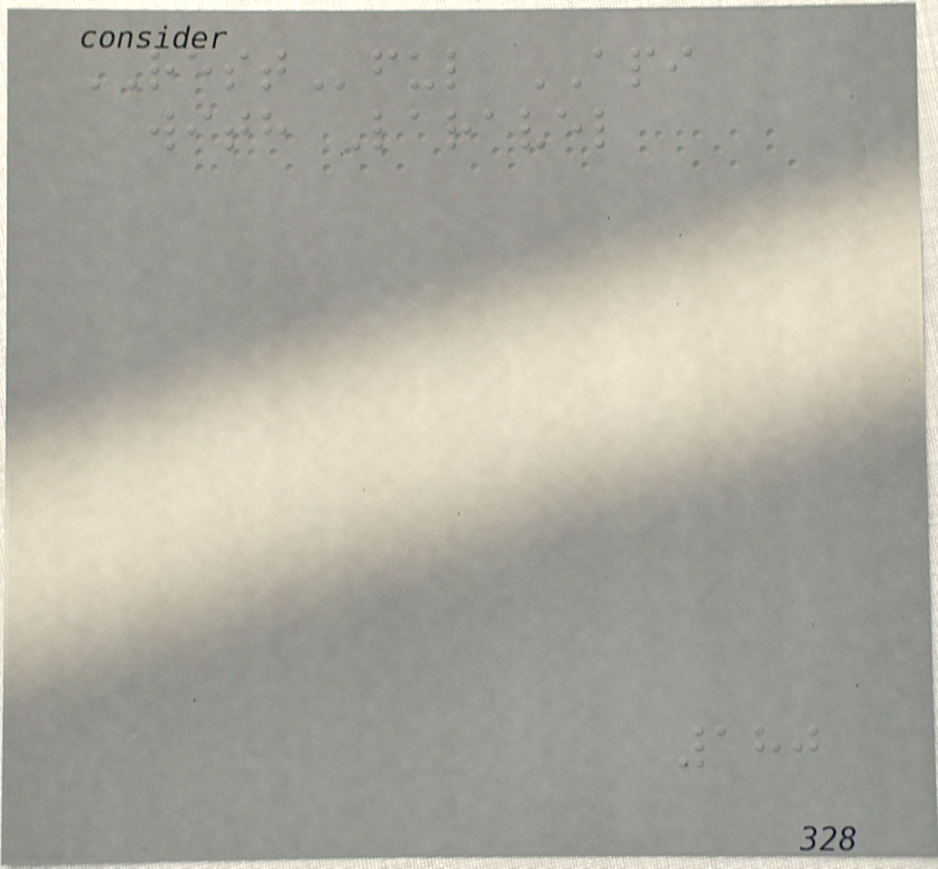RESTful API
with Laravel
180
